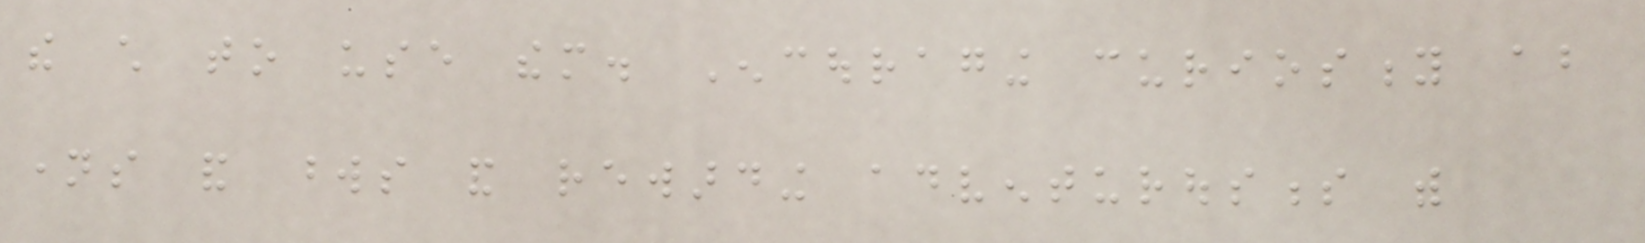the child to use them. Encouraging curiosity about
names and words and rewarding adventurousness with
